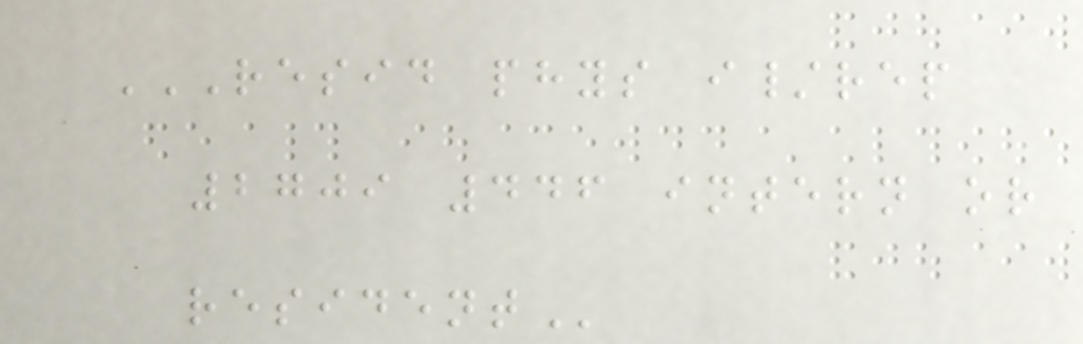RESID PHYS I/REP
2709 446 INTERN OR
RESIDENT
